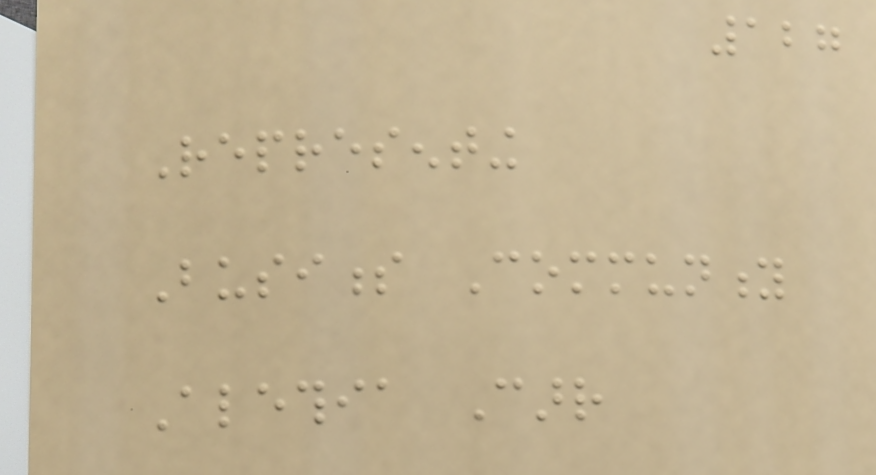127
Representing
Business Community
Alethia Carr
